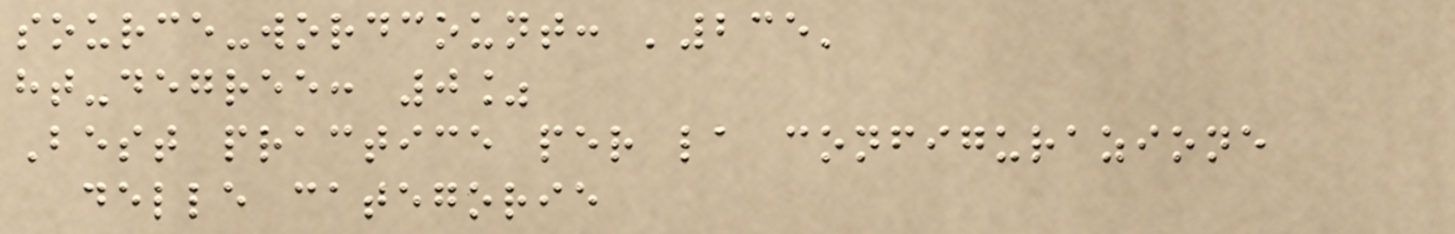source-wordcount: '235'
ht-degree: 0%
Best practice per la configurazione
delle categorie
